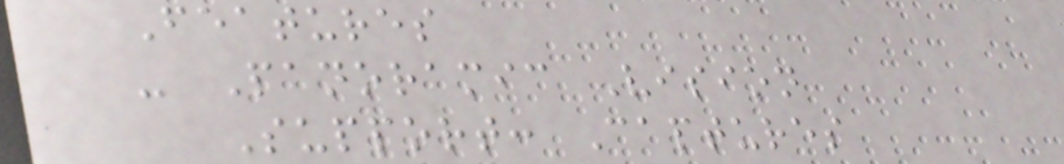Features
- Panoramic Vision
Support: Captures
